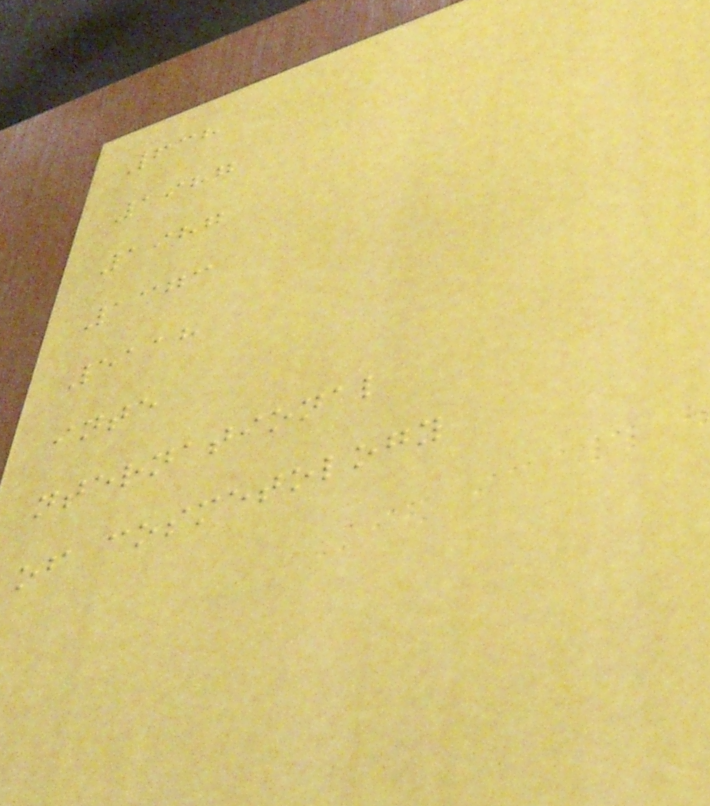638
1987
1987
1373
5118
inte
nternational
of cosmetology
